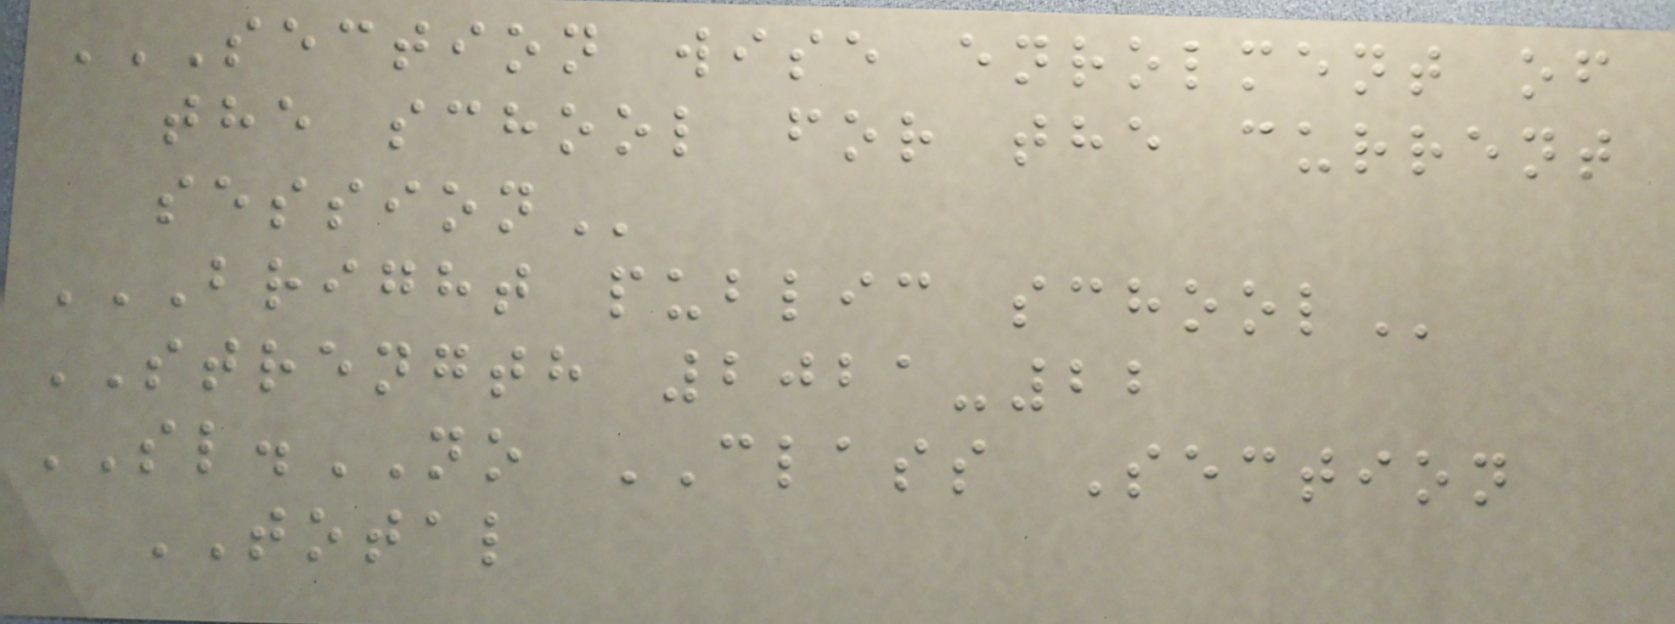SECTION WISE ENROLMENT OF
THE SCHOOL FOR THE CURRENT
SESSION
BRIGHT PUBLIC SCHOOL
STRENGTH 2021-22
SL.NO CLASS Section
TOTAL
